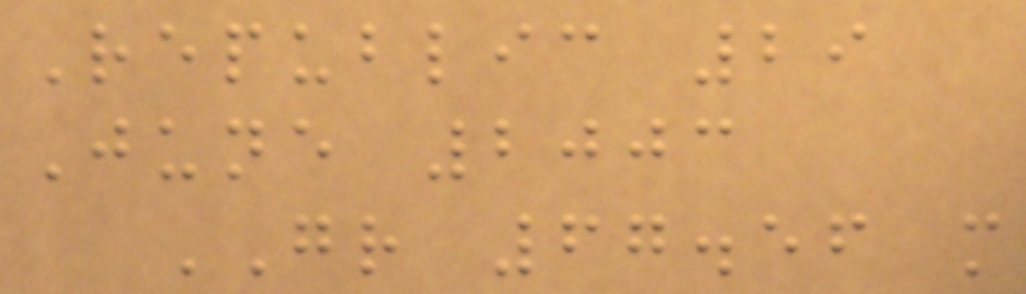Republic 29
June 2003
GR 67.56 m
